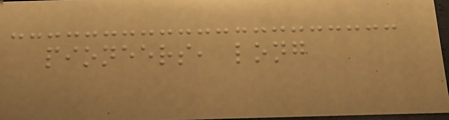pioneers, long
